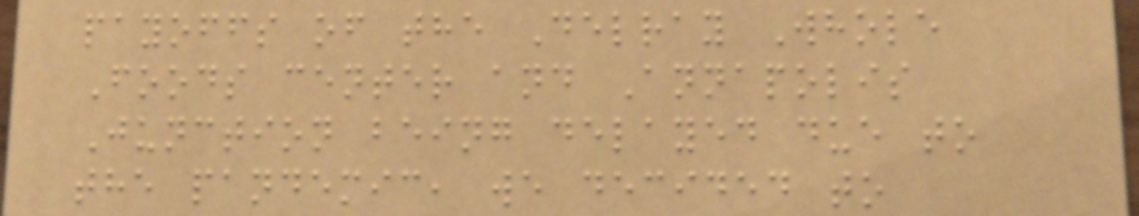payoffs of the Delray Whole
Foods center and Annapolis
Junction being delayed due to
the pandemic, we decided to
